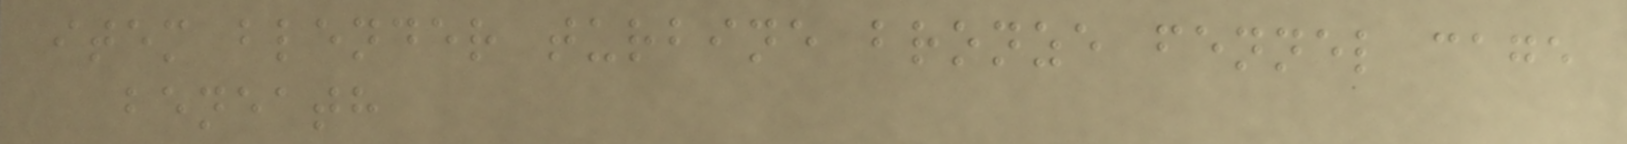item blender turbine bronze fennel cage
beneath
